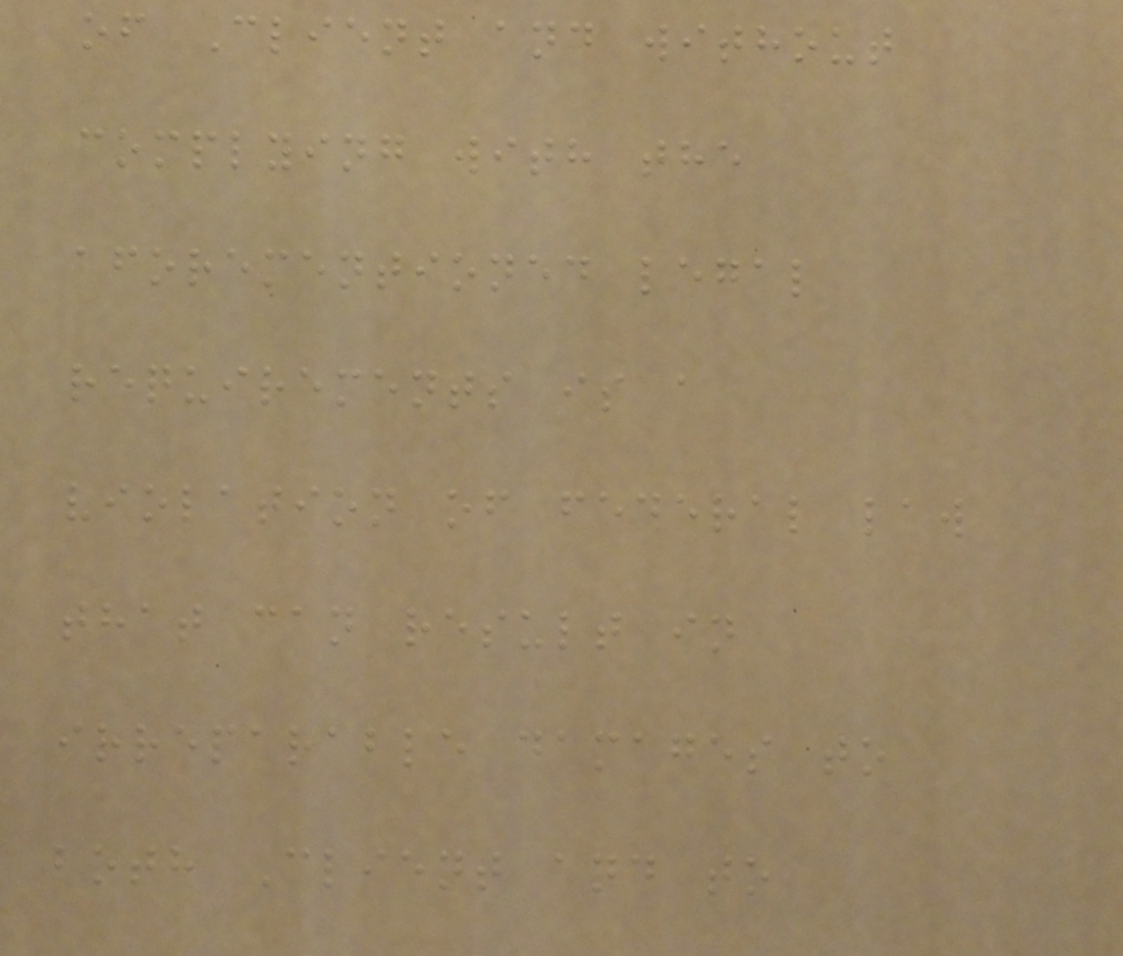of Client and without
complying with the
aforementioned legal
requirements is a
violation of federal law
that can result in
irreparable damages to
both Client and to
